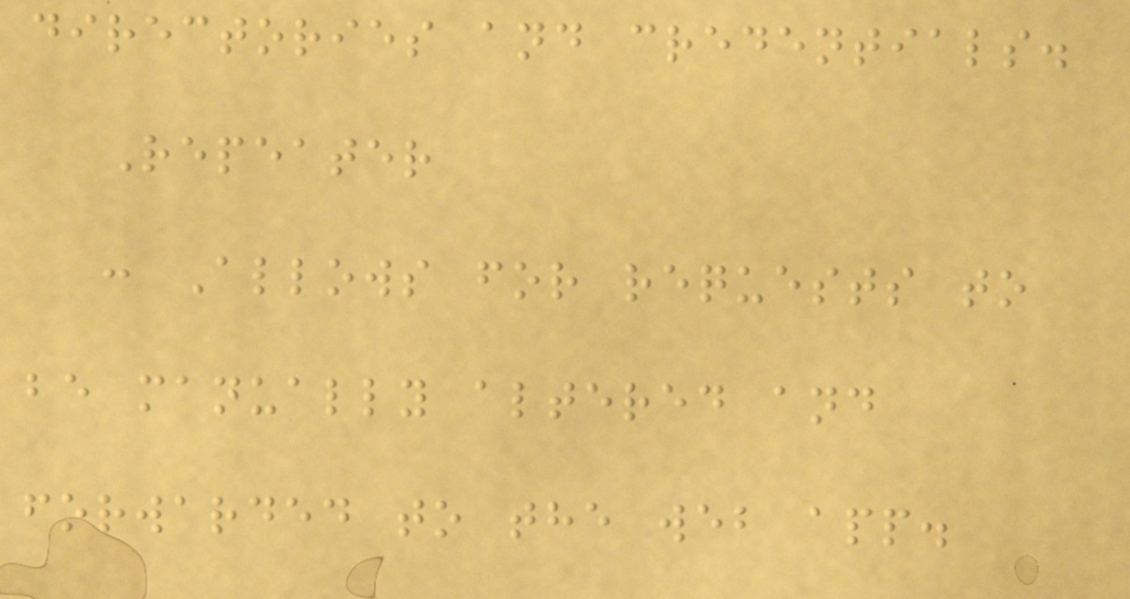directories and credentials.
Repeater
: Allows for requests to
be manually altered and
forwarded to the web app.
